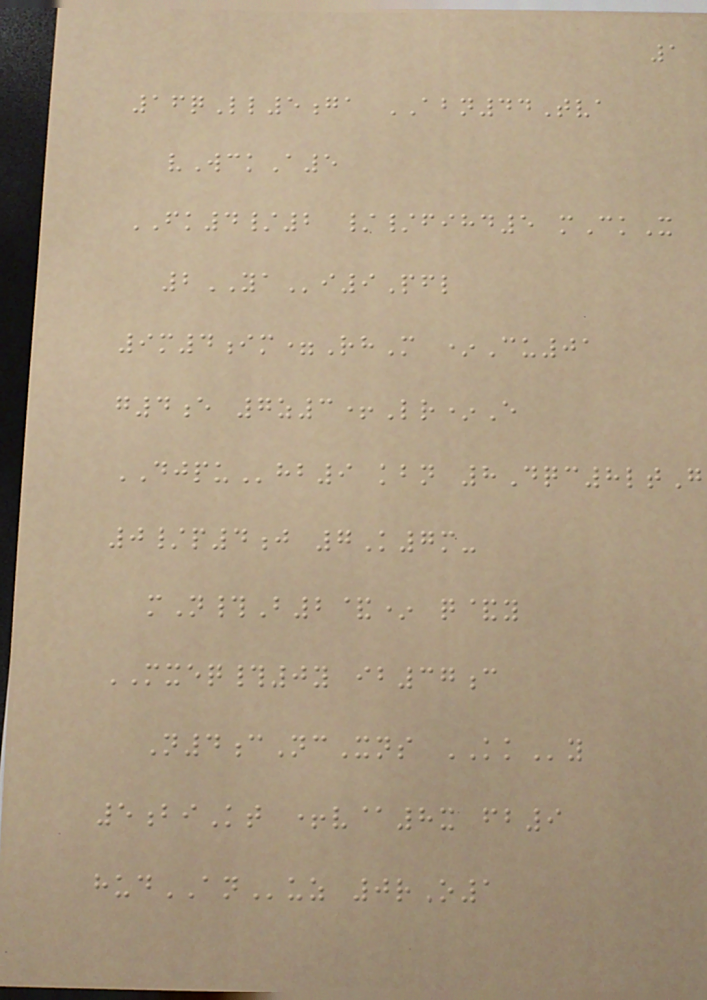1
16qLl5ga ABN44Tva
vWckA5
FK4/2 //fihd5 mCkX
2YAi9Pfl
9m4im=RhM *Cu01
g4e 7z3+Lr*E
DJPUhb9 kbn 8Dqc8ltG
0/p4j 7K7m-
mN#B2&* q&y
MXEQ#0y ib37c
N4cNcXns KKy
5biKt +v@8x fb9
hudANuz 0rO1
